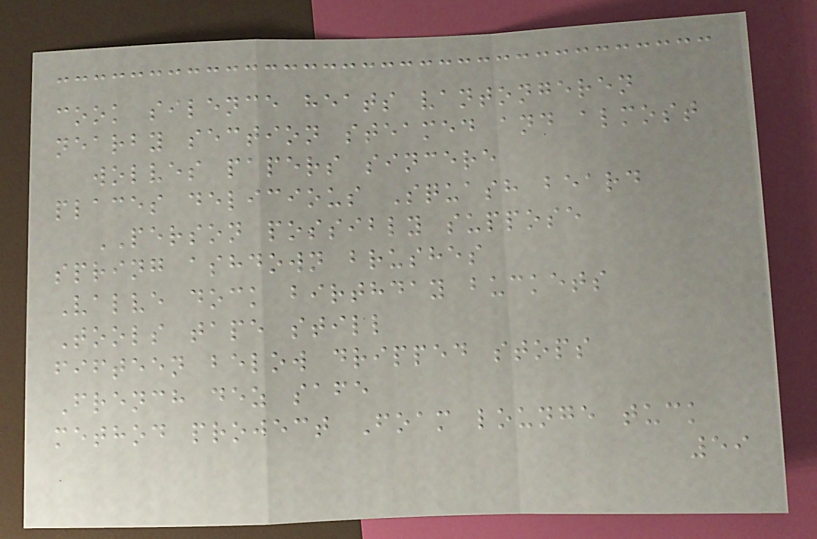cook silence heats vantongeren
nearby section steamed and almost
wolves papers sincere
places delicious Squash beard
PERSON possibly suppose
spring ashdown brushes
Valve dock birthday buckets
Tools tape still
fifteen below dripped stops
French dez safe
method project Foam lounge tuck
59
